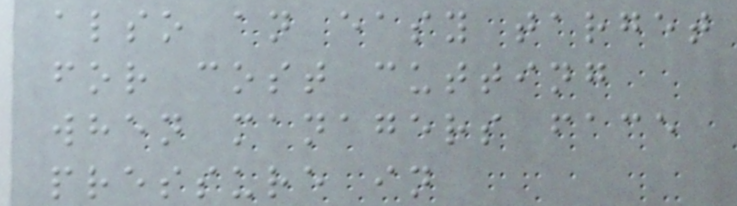also an easy target
for cost cutting
when managers face
pressure in
